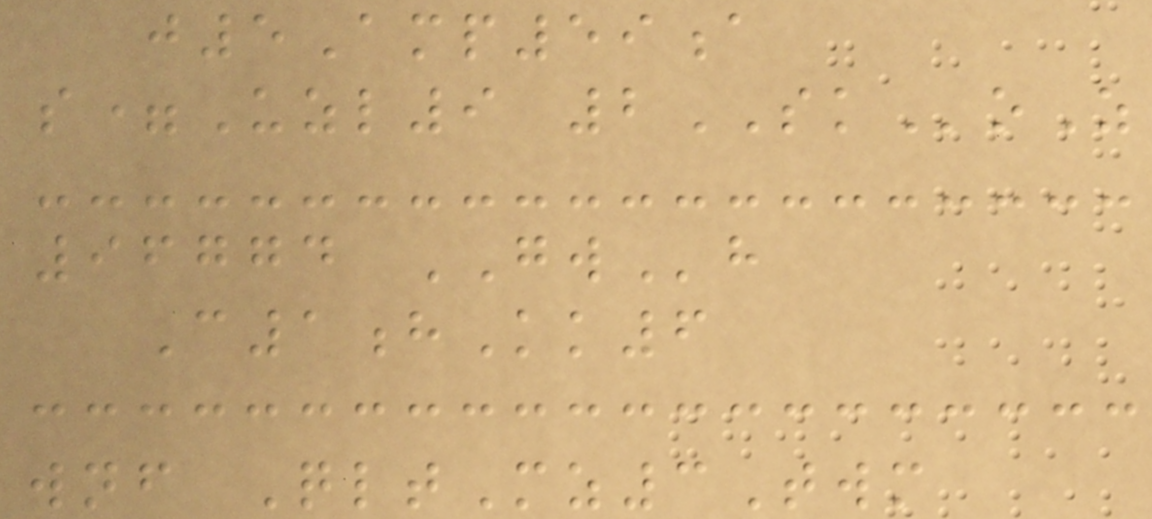j5Amp59a
s=Uzl9 2SKoZ
96774 GWh
C1hKk6
wnf QltMz3Twm
